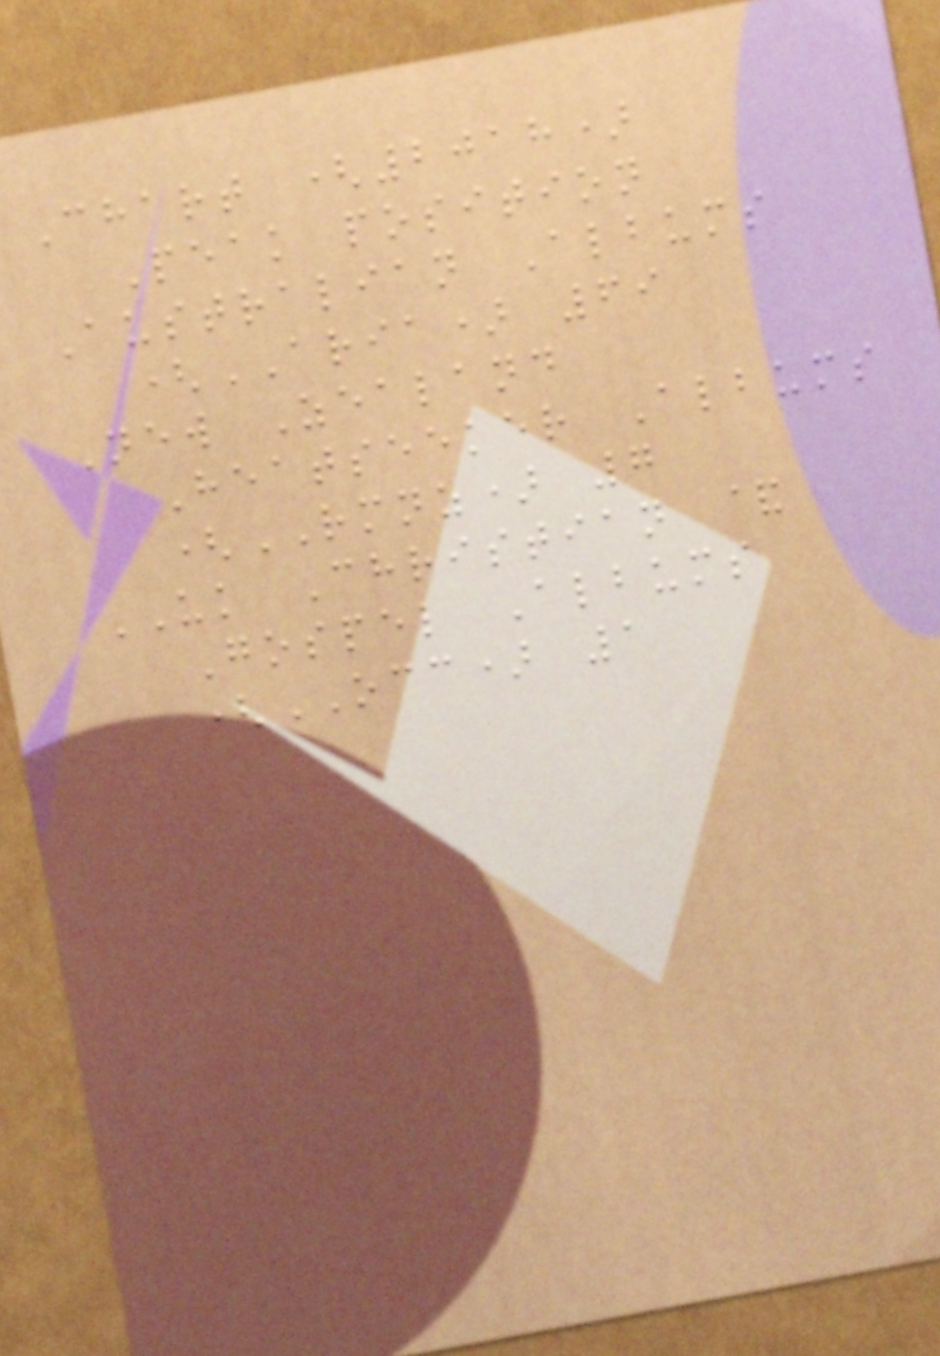Chart (2018)
Peak position
Australian Albums
(ARIA) 69
New Zealand
Heatseeker Albums
(RMNZ) 7
UK Christian &
Gospel Albums
(OCC) 1
